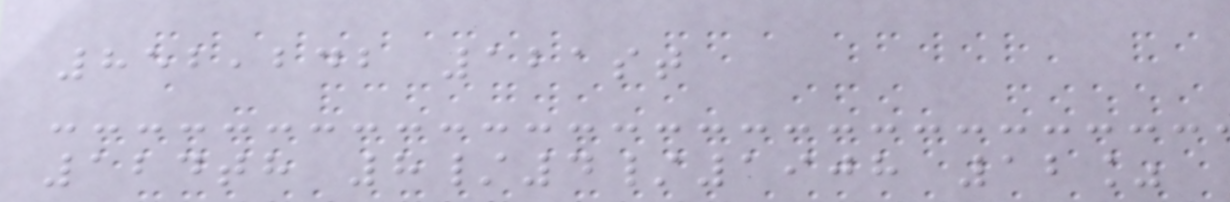852,242 121st
124th 8/4/1908 12%
